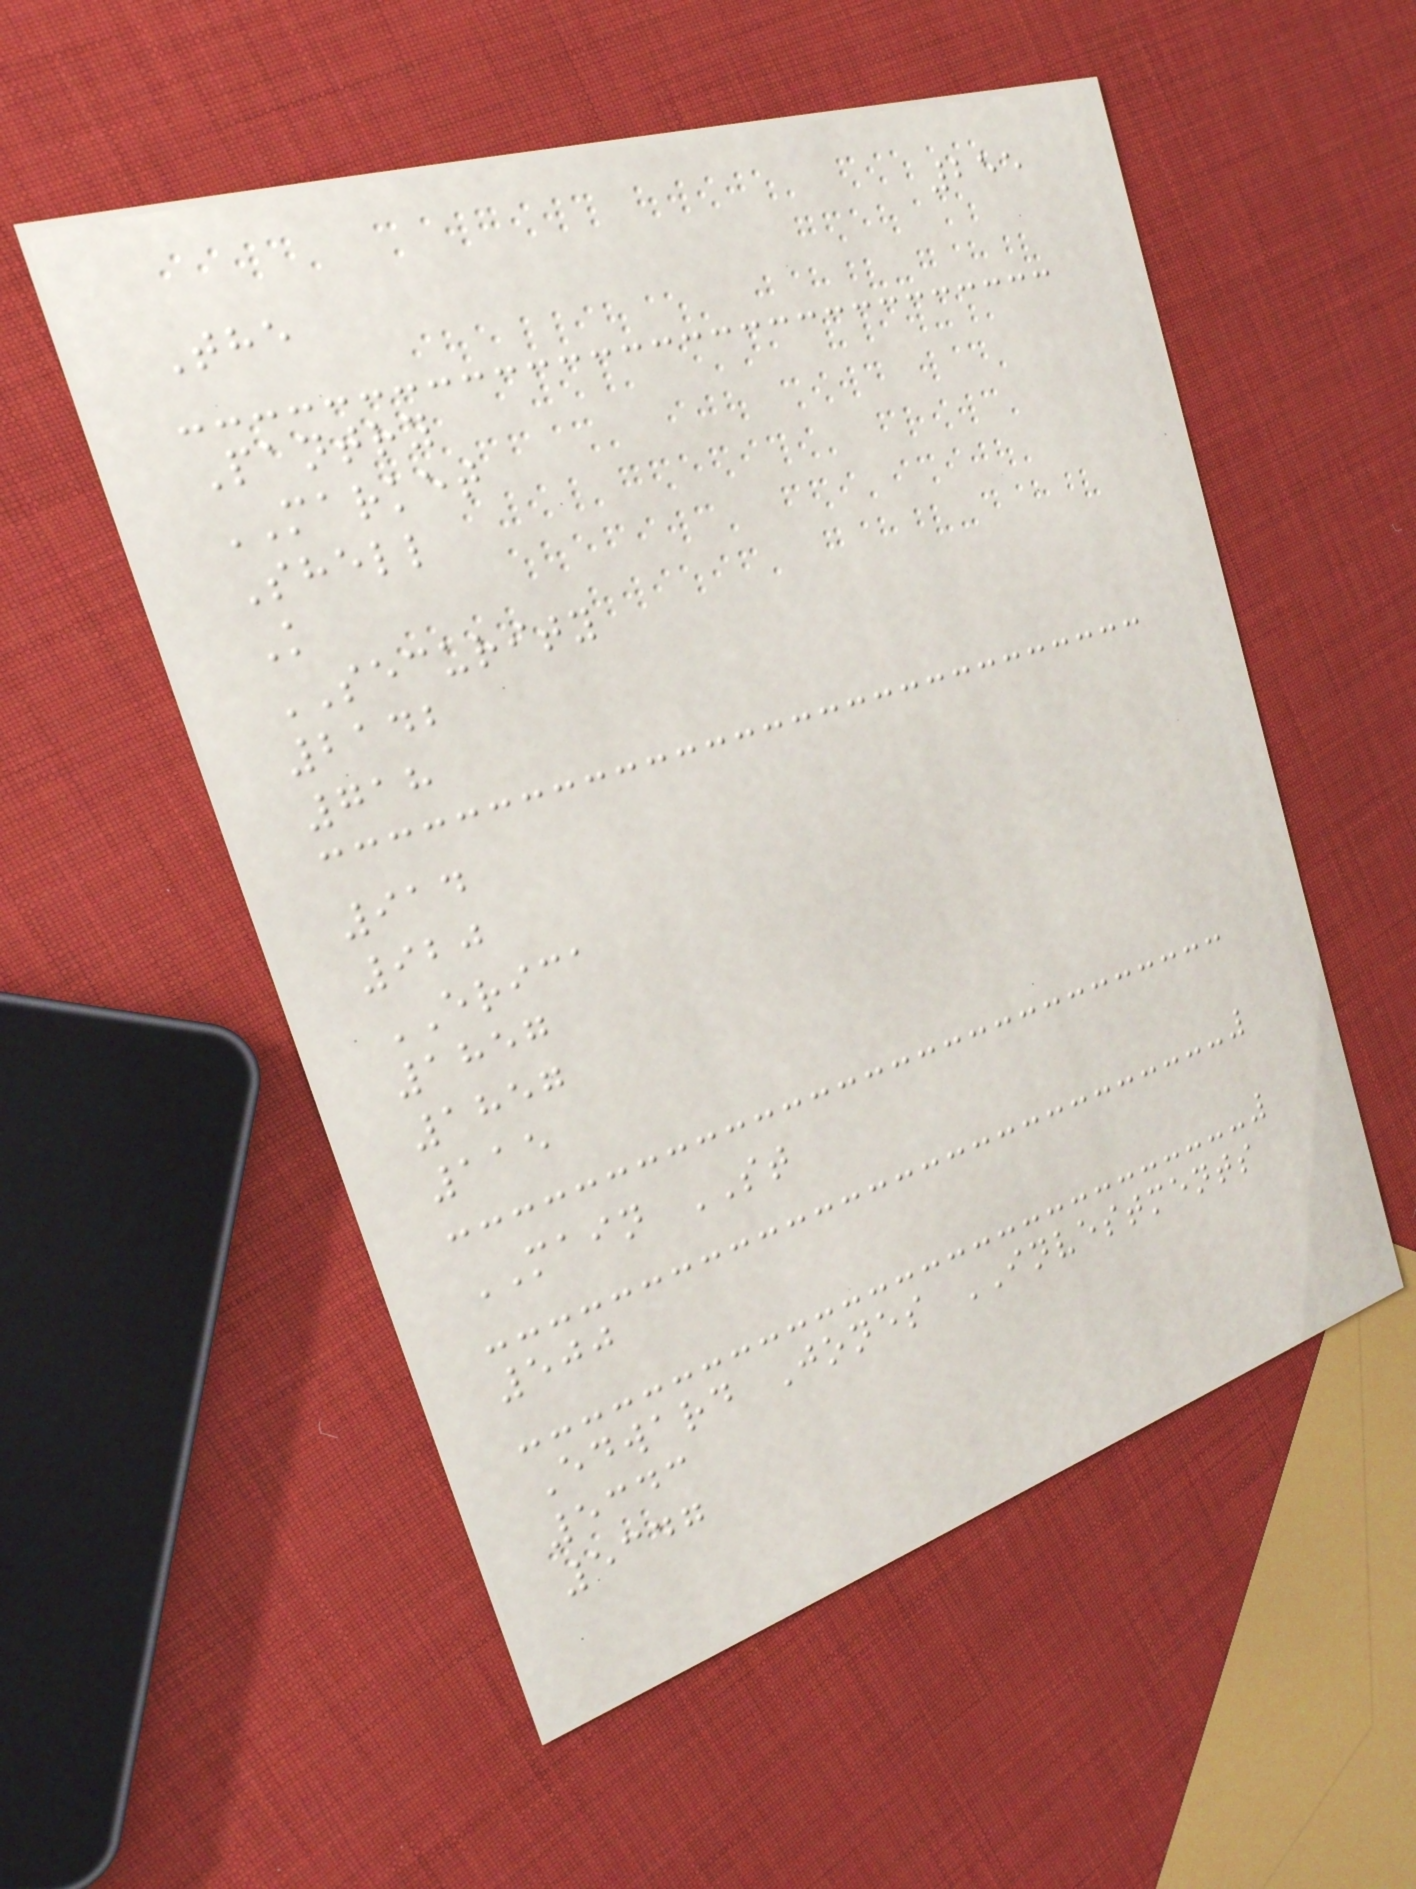255
The
Pantry
MARKET
Shell
K
SECURITY
2142
718
914
920
ERICA
1857
1857
115
MAIN ST
500
Edward Jones INVESTMENTS
5343
5347
